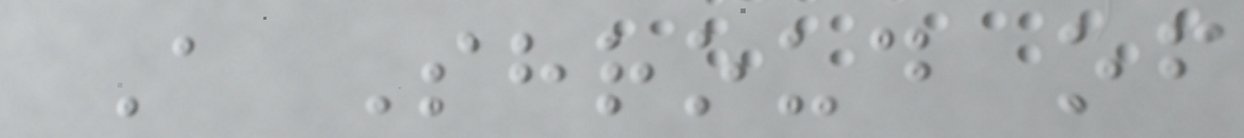A Shroud of
